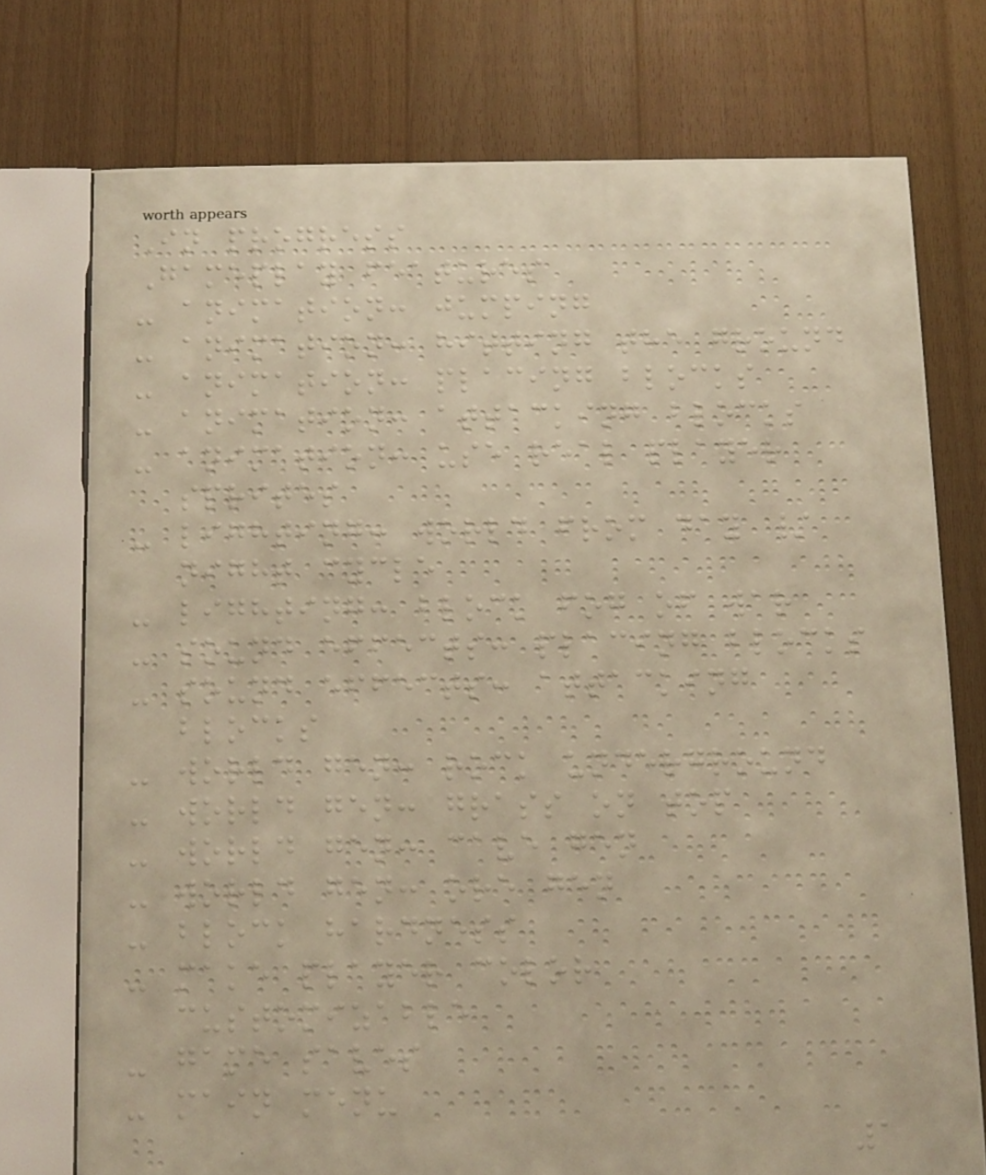In progress
Gameplay features
- animation: jumping
- animation: hitting the ground
- animation: placing blocks
- animation: attacking blocks
- animation: use real player
sprites
- lighting: world from day /
night cycle
- lighting: block fog of war
- sound effects: placing blocks
- sound effects: attacking
blocks
- world gen: rock underground
- world gen: grass on top
- world gen: cave gen
- world gen: ore gen
- block hardness
- make player color
customizable
- game saves
- main menu
1
